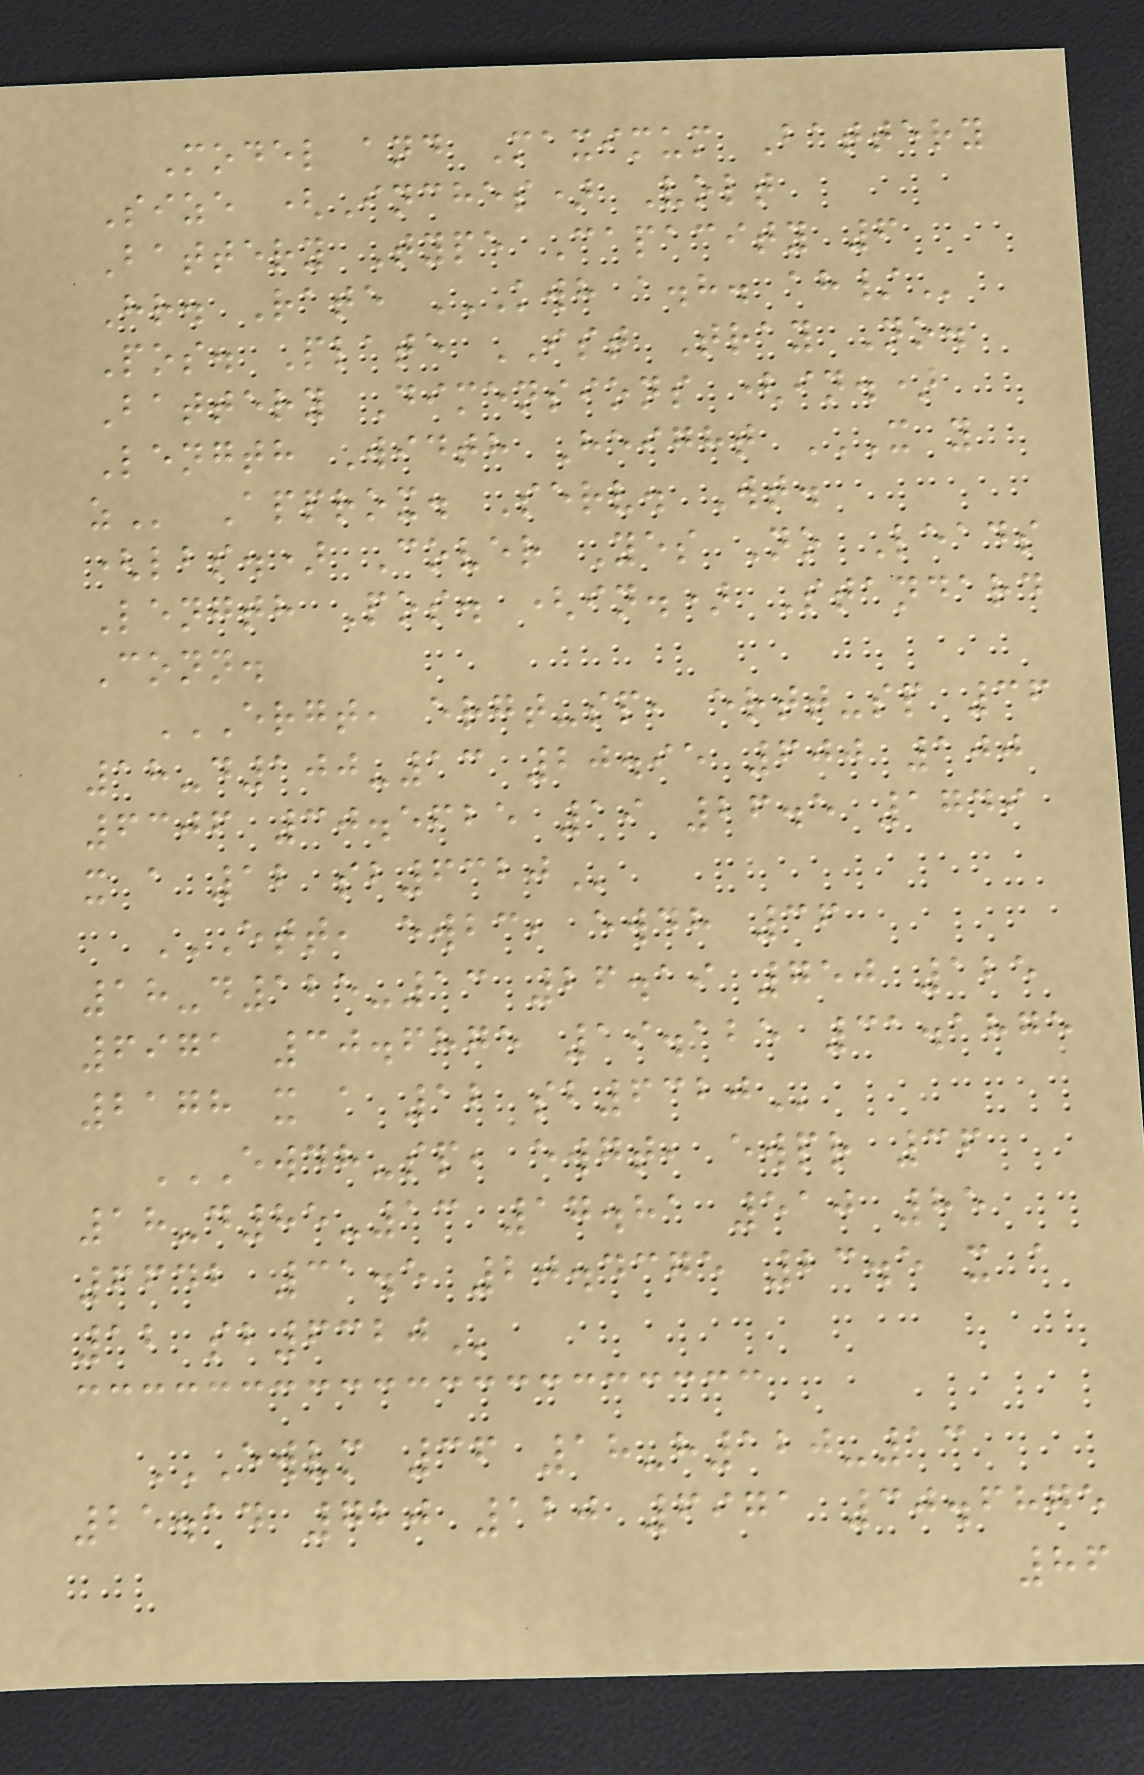Model and Maximum Battery
Size (Inches) Volt
Battery Type Capacity 6
Hr. Rate KWH A.H. AH/
Pos. Plate IST Tray No.
Battery Dimensions (in.)
Length Width Height X Y
Z Approx. Serv. Wt.
(lbs.) Cover Yes No Leads
Length Pos. (in.) Standard
Conn.
ERGT, ERGT-SP, ERTT-SP 36
18-D100-13 20.95 600 100
6306 30.5625 19 26.5 1749
X A 12 SB6320
ETT, EWBC, EWDH 36
18-D125-13 26.19 750 125
6971 30.6875 19.125 31.1875
2178 X A 12 SB6320
EWDH-SP, EWGT, EWPR 36
18-D85-13 17.81 510 85
6642 31.5 20.4375 23.5 X A
12 SB6320
EWVM 36 18-H120-13
25.14 720 120 6971 30.6875
86
